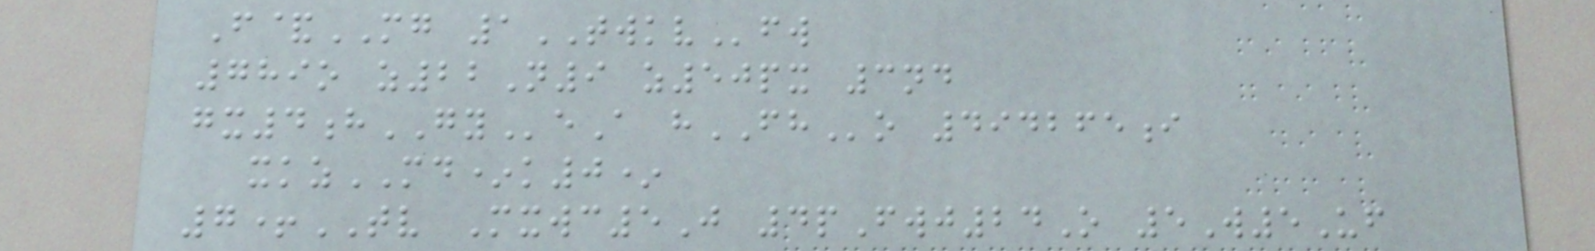F&MG 1TWKVfw
789o z22N9 z50px 3nd
gx4hGYeA hFHo 494265i
xkzMD*k0*
7+TV Mxwc5J 4pFwj24O 5W5Uf
